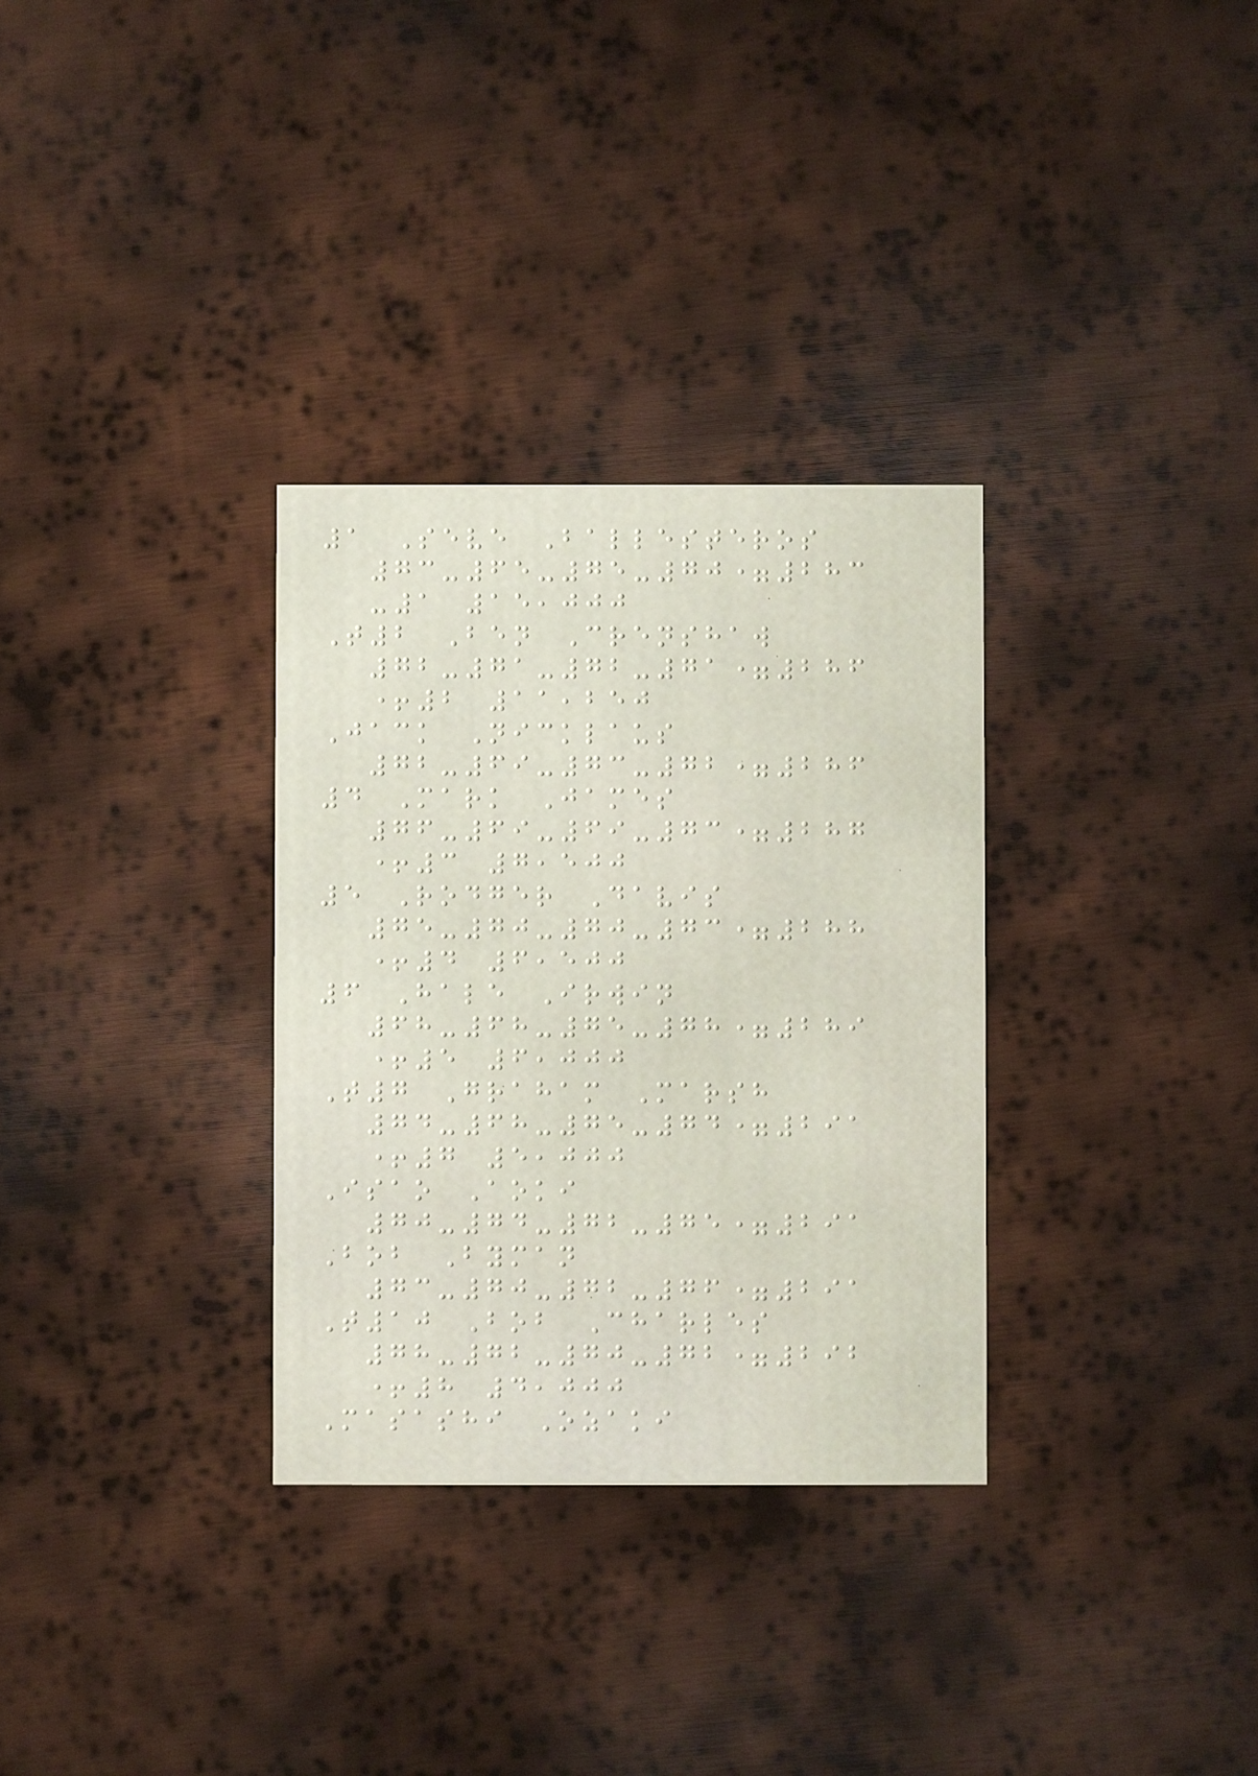1 Seve Ballesteros
73-65-75-70=283
-1 15,000
T2 Ben Crenshaw
72-71-72-71=286
+2 11,250
Jack Nicklaus
72-69-73-72=286
4 Mark James
76-69-69-73=287
+3 7,500
5 Rodger Davis
75-70-70-73=288
+4 6,500
6 Hale Irwin
68-68-75-78=289
+5 6,000
T7 Graham Marsh
74-68-75-74=291
+7 5,000
Isao Aoki
70-74-72-75=291
Bob Byman
73-70-72-76=291
T10 Bob Charles
78-72-70-72=292
+8 4,000
Masashi Ozaki
